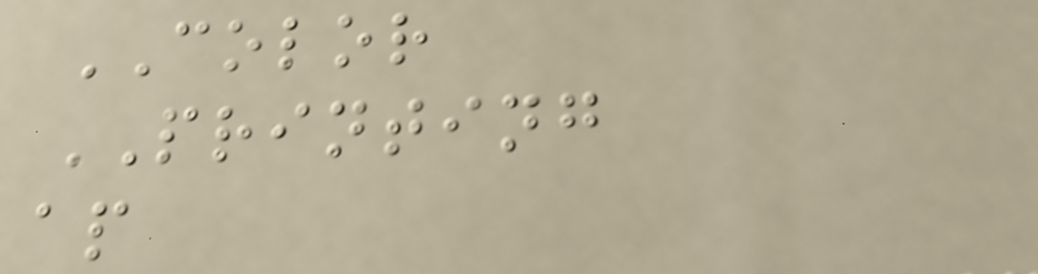COLOR
PRINTING
ap
